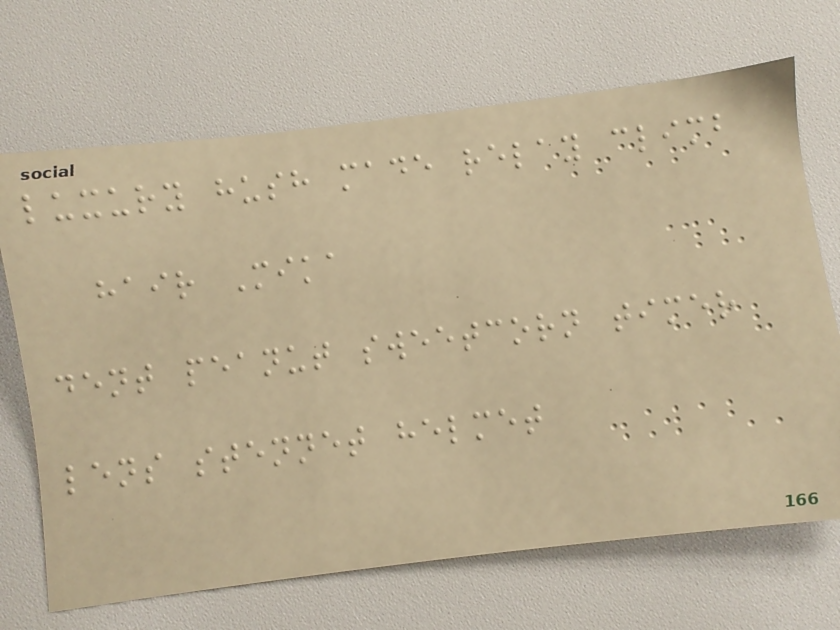luxury hush made relay climb
hair Mika
dent peanut sweetcorn timer
lens stennet helmet
